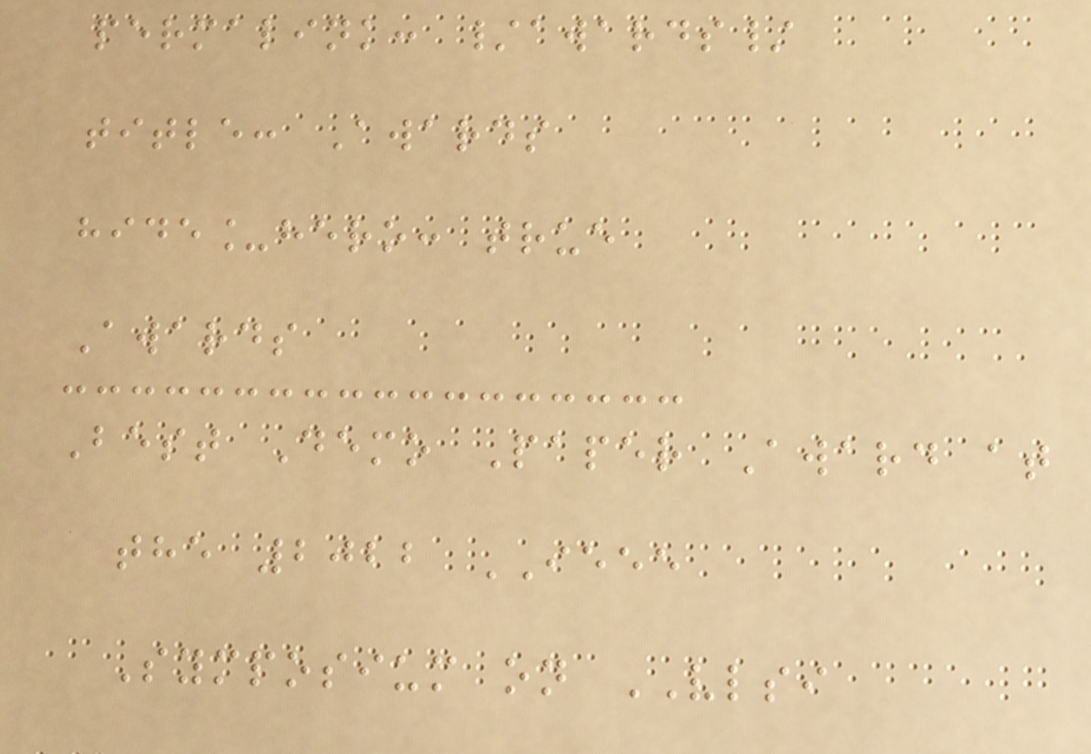permalink: /awards/
title: Awards
hide_hero: true
Awards
Best Demo Paper Award at
the 2022 IEEE
Symposium on VLSI
